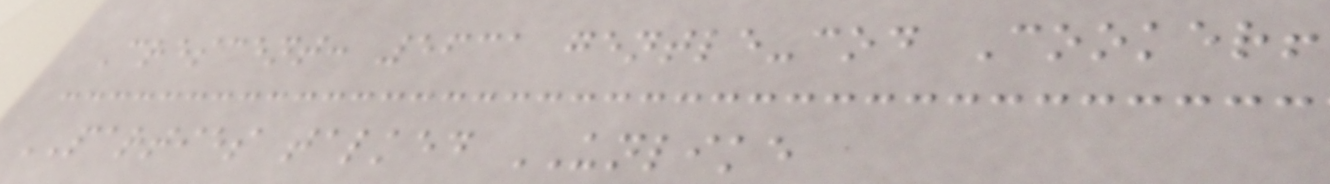Crescent: 5631 gentle-cod Cooker!
PARTIES talked UNLIKE
